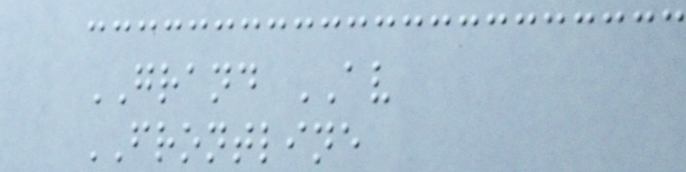GRAND AV
FRONTLINE
